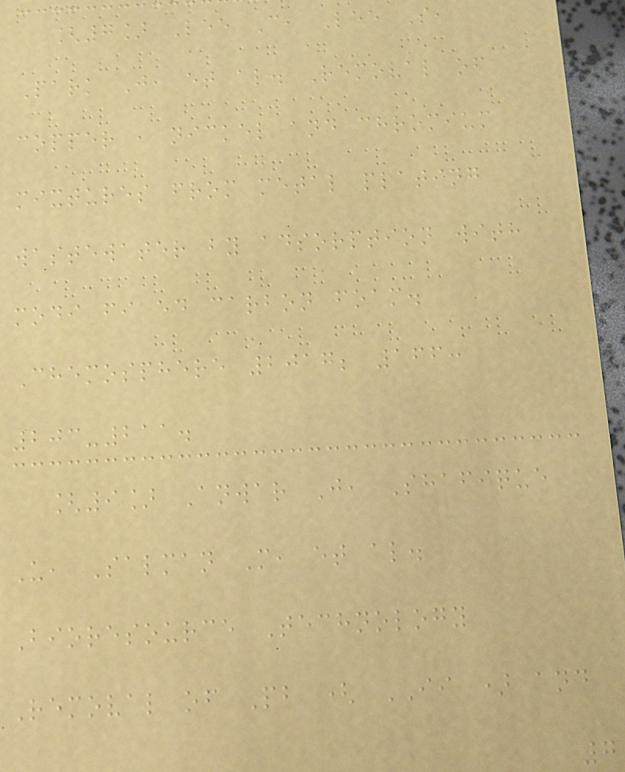[7] Lee C, Lee S,
Park J, et al. Removal of
copper , nickel and chromium
mixtures from metal plating
wastewater by adsorption with
modi fi ed carbon foam.
Chemosphere 2017; 166:
203-211.
[9] Anwar J, Shafique
U, Salman M, et al.
Bioresource Technology
Removal of Pb ( II ) and
7
